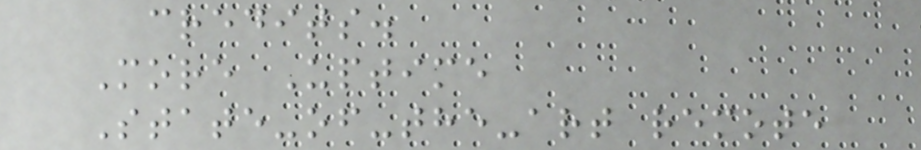credits.
More Uptime
State-of-the-art remote
